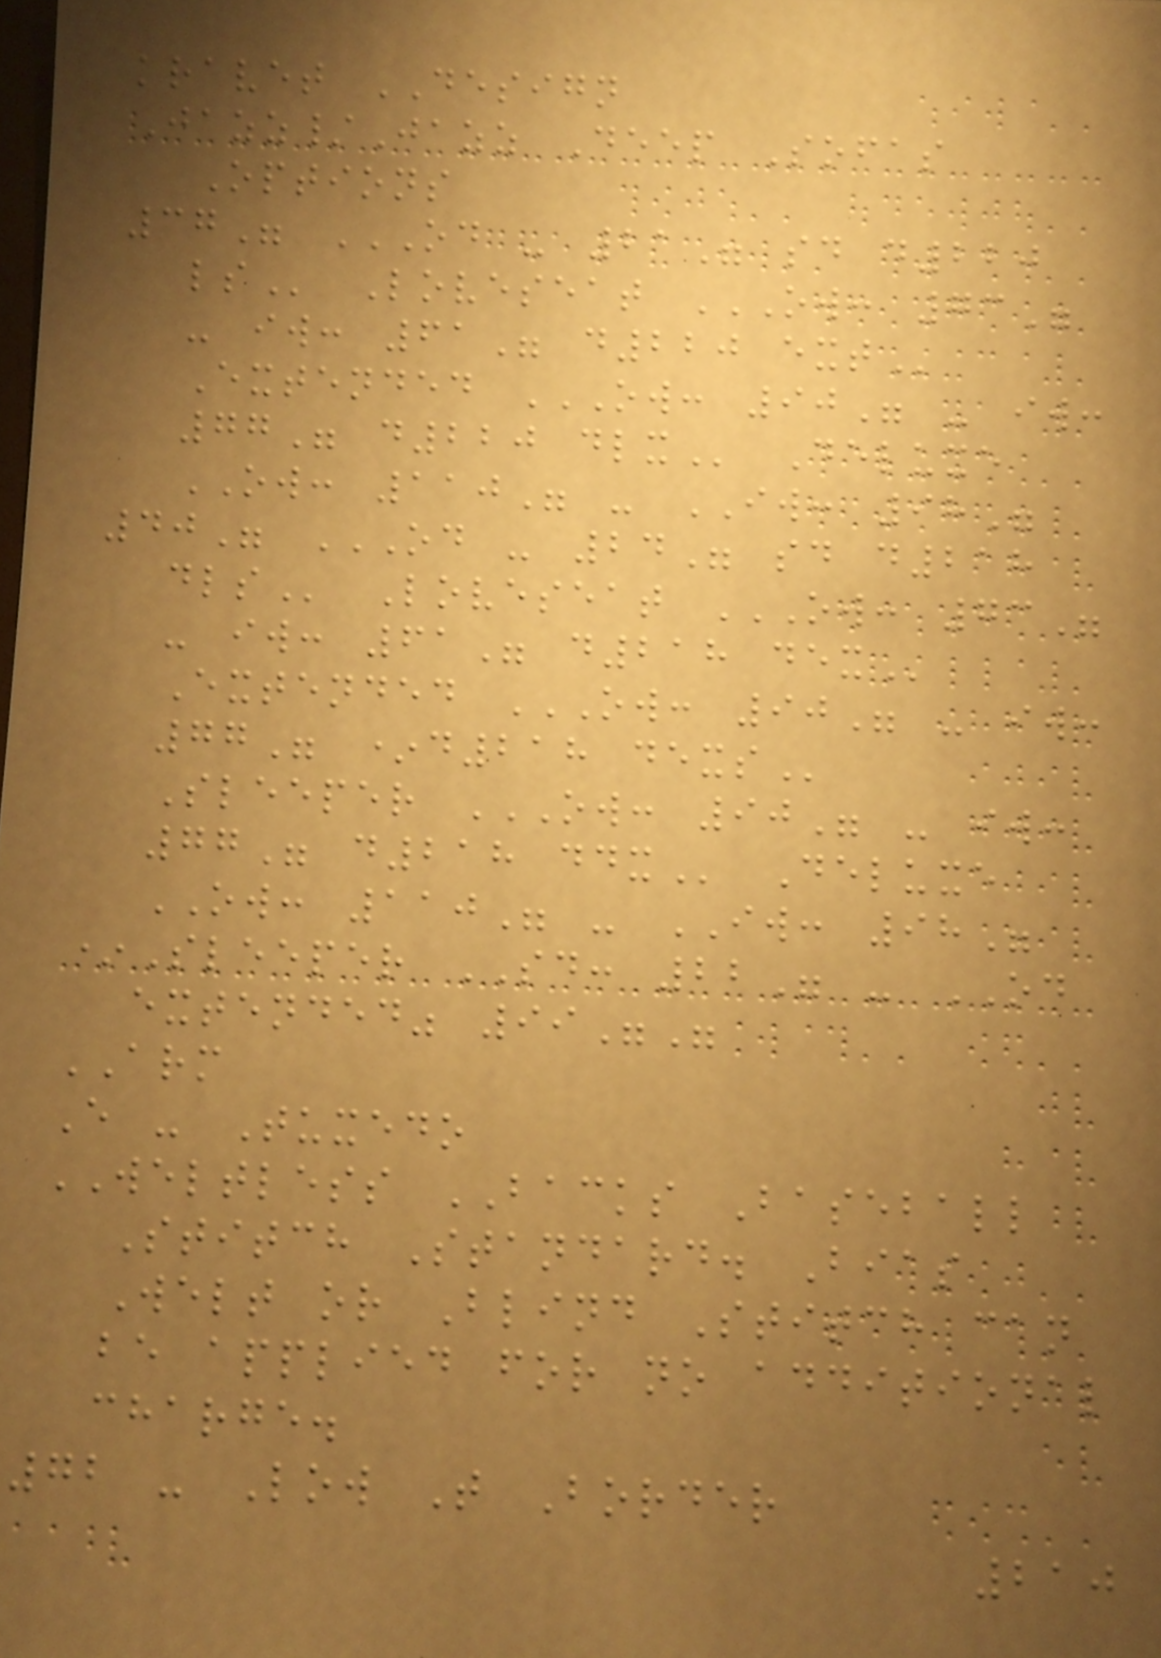kravet DESIGN
Jazz/Jazz Deep Sofas
Options
37" OD - 21" SD D220
LS Loveseat OW: 73"
- IW: 61" D220 EXT
Extended OW: 90" - IW:
77" D220 DLX Deluxe
OW: 110" - IW: 98"
40" OD - 24" SD D218
DLS Loveseat OW: 73"
- IW: 61" D218 DEX
Extended OW: 90" - IW:
77" *D218 DEXS
Sleeper OW: 90" - IW:
77" D218 DDX Deluxe
OW: 110" - IW: 98"
*Sleeper SD: 22" - OD
extended" 99""
ARM
E - Tuxedo
WELTLESS BACKS Baseball
Stitch Standard. Bias
Welt or Blind Stitch can
be applied for no additional
charge.
72 - Low T Border
210
